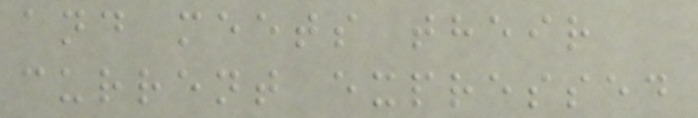and meets their
current expressed
